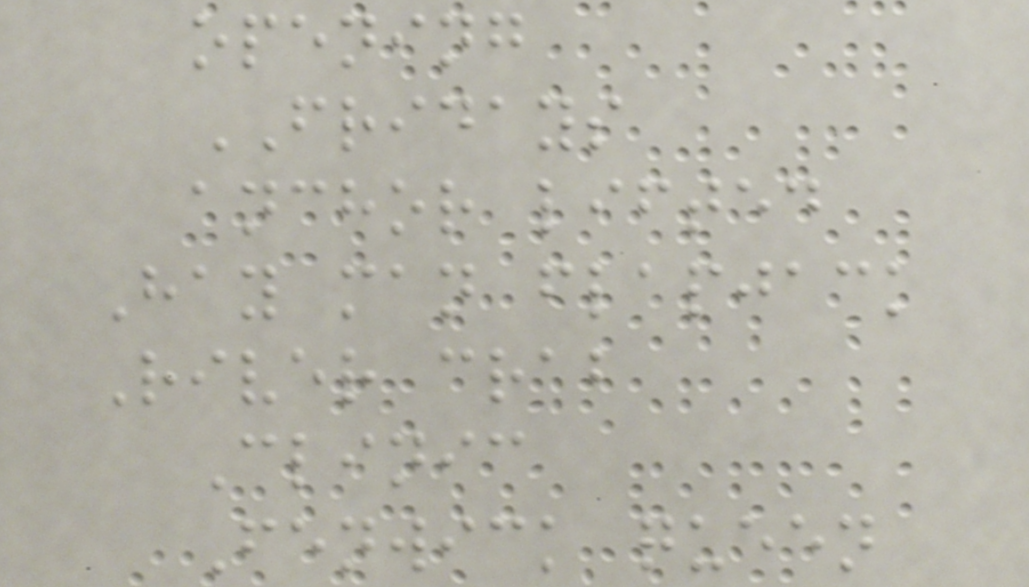opening
FRIDAYS
anchor lifted
Hay man flapjack
River crab
Clinic
Fenwick queen
